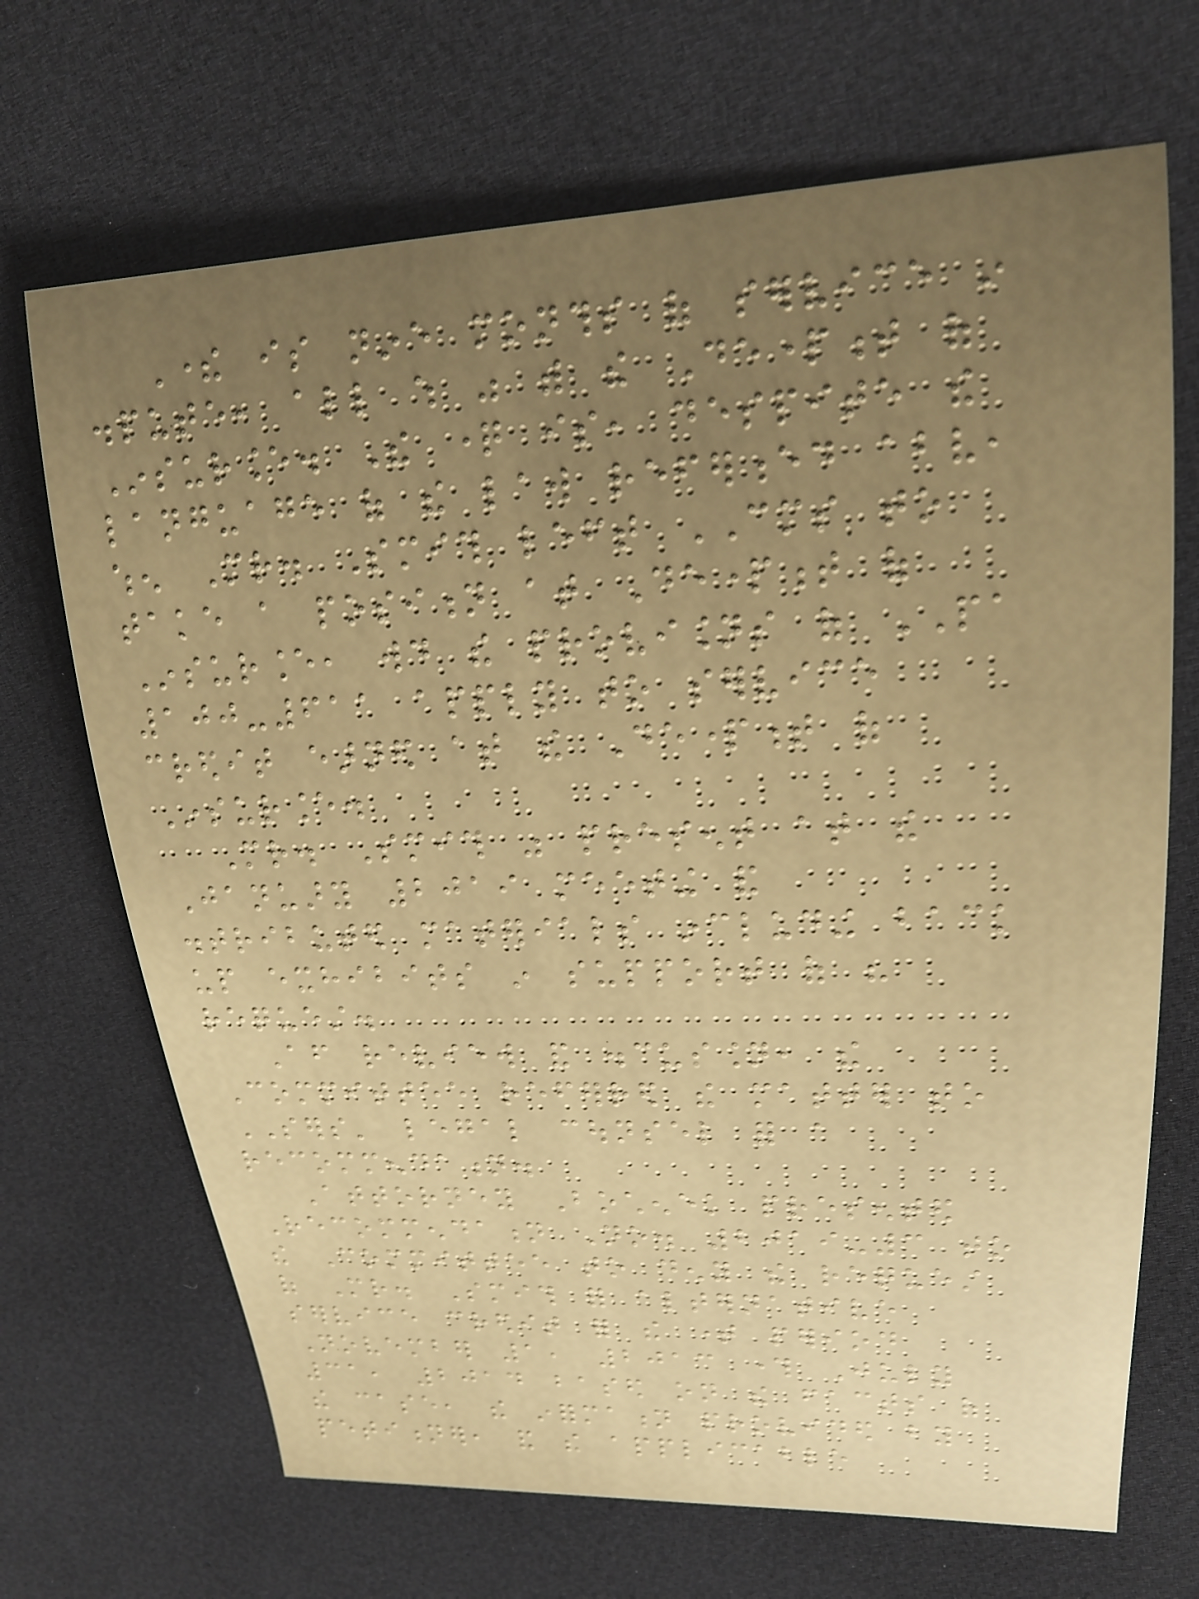There is nine months of service in
dispute, all which was with the Department of
Insurance. The question is, despite the
language of the law referenced above,
when Mr. Smith left CMS to
take a position at Department of
Insurance, would the provisions of PA
100-611 apply to service
credit earned at the Department of
Insurance.
Mr. Smith was present at the
January 2019 meeting and
distributed materials including back
up exhibits in support of his
request.
After review and discussion, the
Committee referred the matter to
SERS' legal counsel for a
recommendation.
Attorney Bochenek presented
Recommendation No. 2019-3 to
the Committee to deny the request
of Mr. Smith for alternative
service credit for the time period
November 1, 2013 through July
31, 2014 based on the facts of
the case, the information provided by
petitioner, and the applicable
